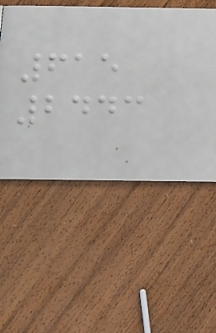615
2443
